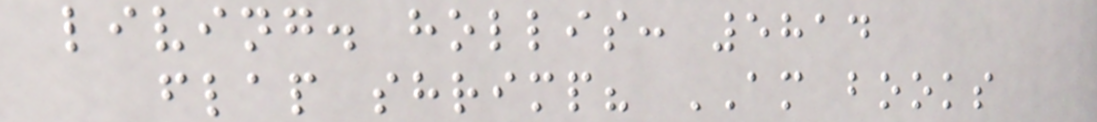living. hollis: 5814
flap shrimp? AM books
